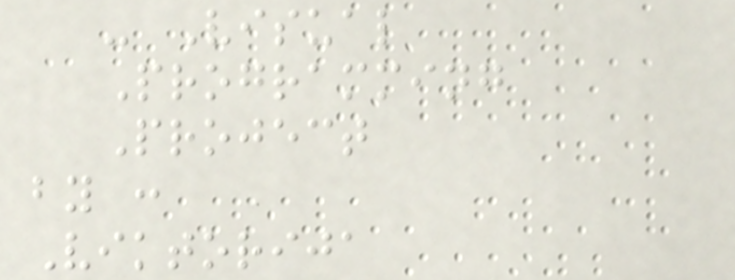- Visual
Programming
Project
by :
Viktorija
